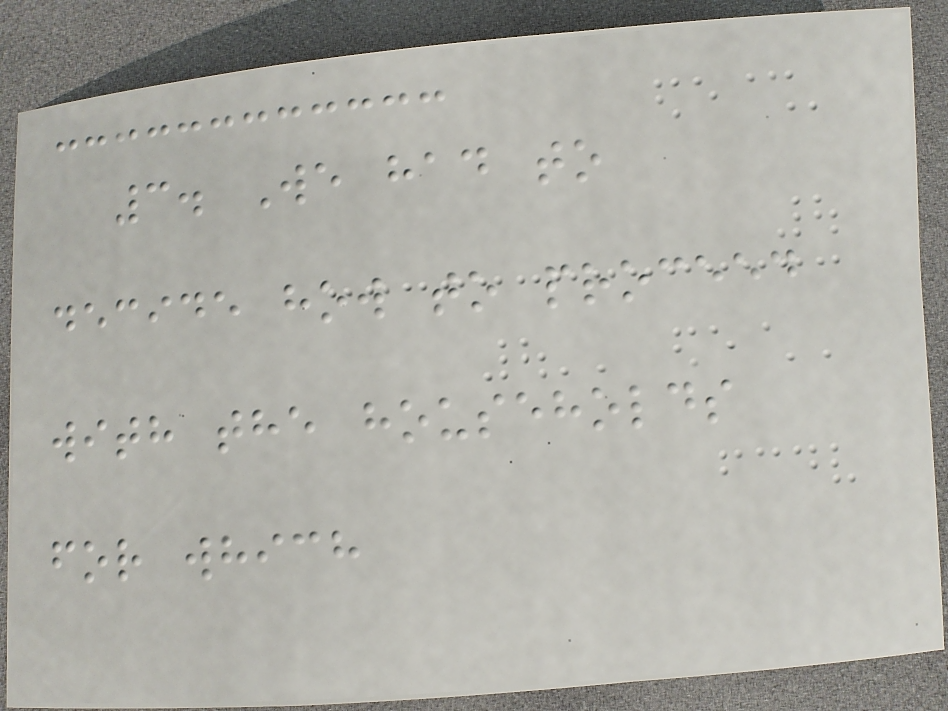3. We had to
decide how to proceed
with the households
for which
